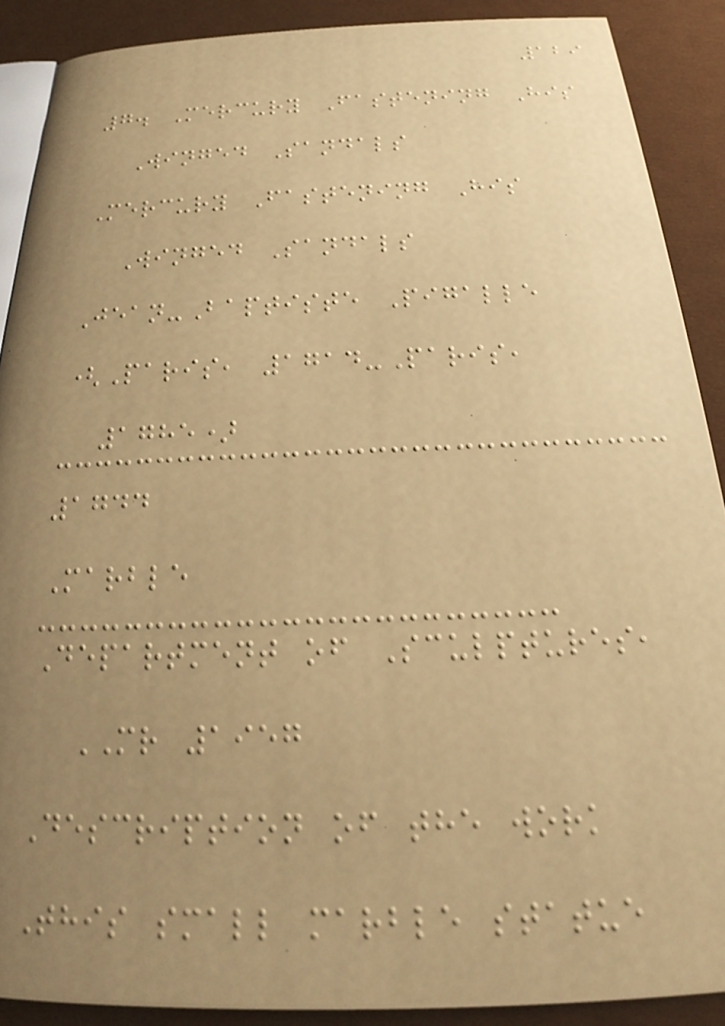129
7. Mercury Fastening His
Winged Sandals
Mercury Fastening His
Winged Sandals
Jean-Baptiste Pigalle
(Paris, 1714-Paris,
1785)
1744
Marble
Department of Sculptures,
MR 1957
Description of the work
This small marble statue
